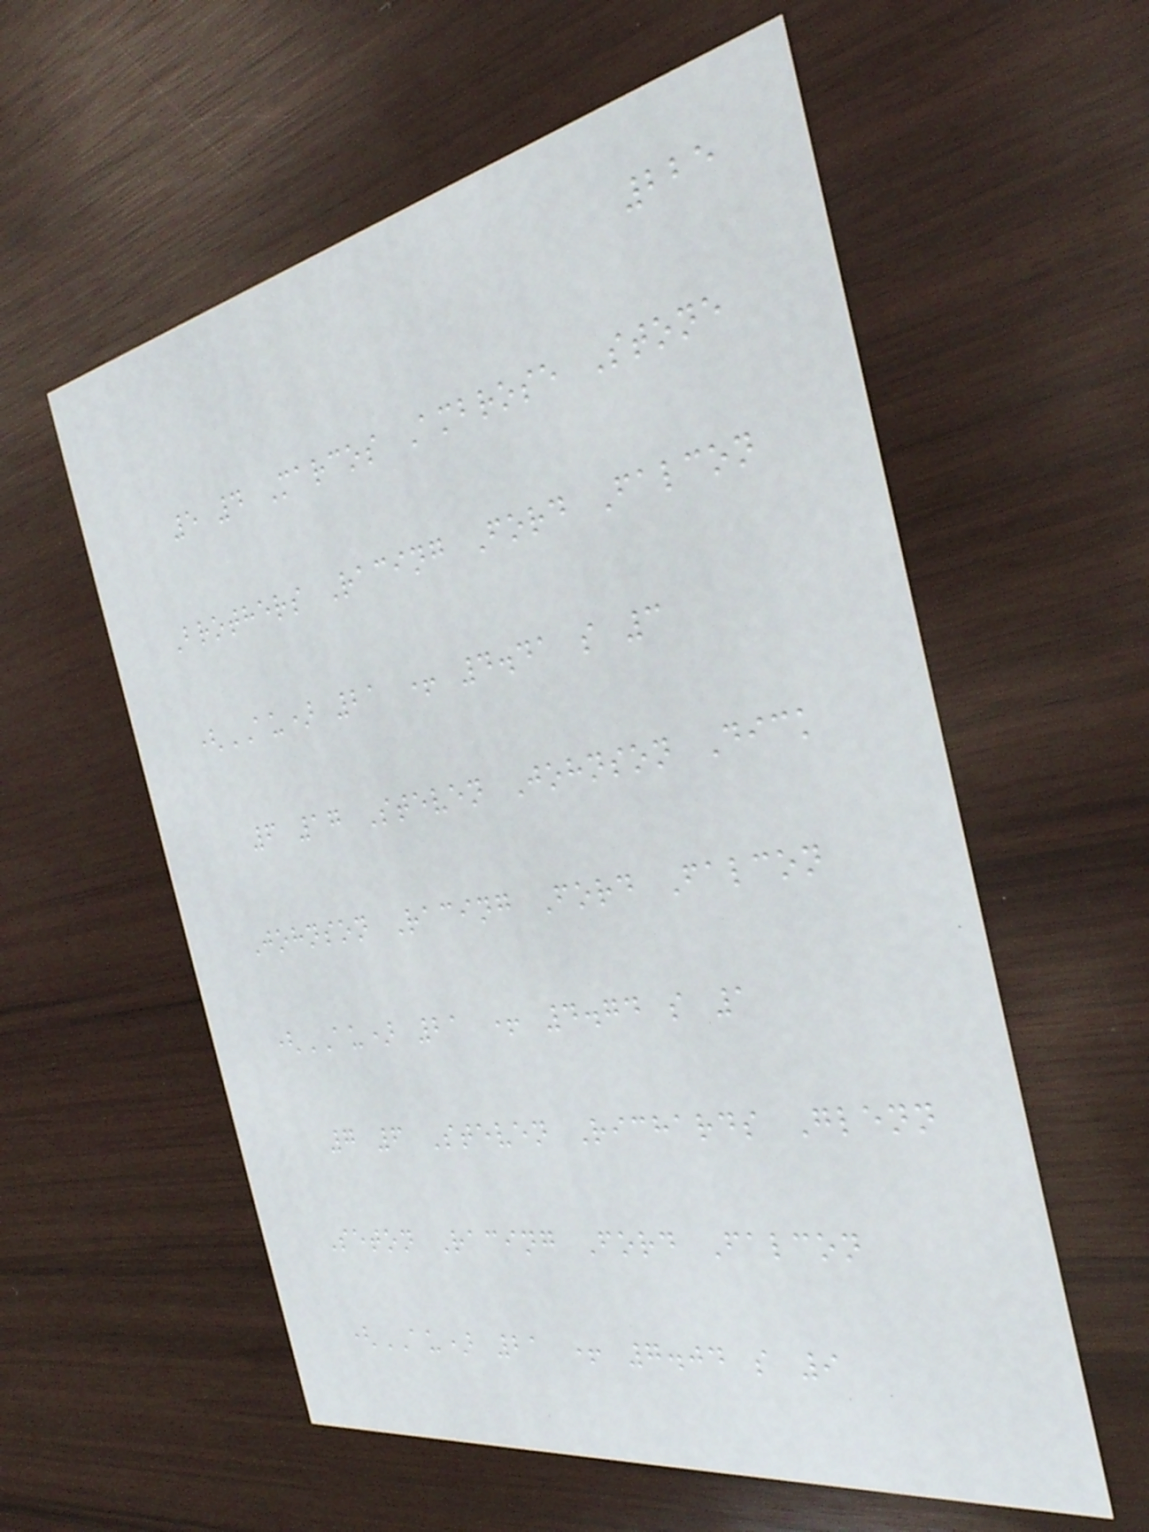225
5 4 Marcos Ambrose Stone
Brothers Racing Ford Falcon
(AU) 21 + 4.41 s 3
6 17 Steven Johnson Dick
Johnson Racing Ford Falcon
(AU) 21 + 4.74 s 1
7 6 Steven Richards Glenn
Seton Racing Ford Falcon
(AU) 21 + 7.04 s 9
